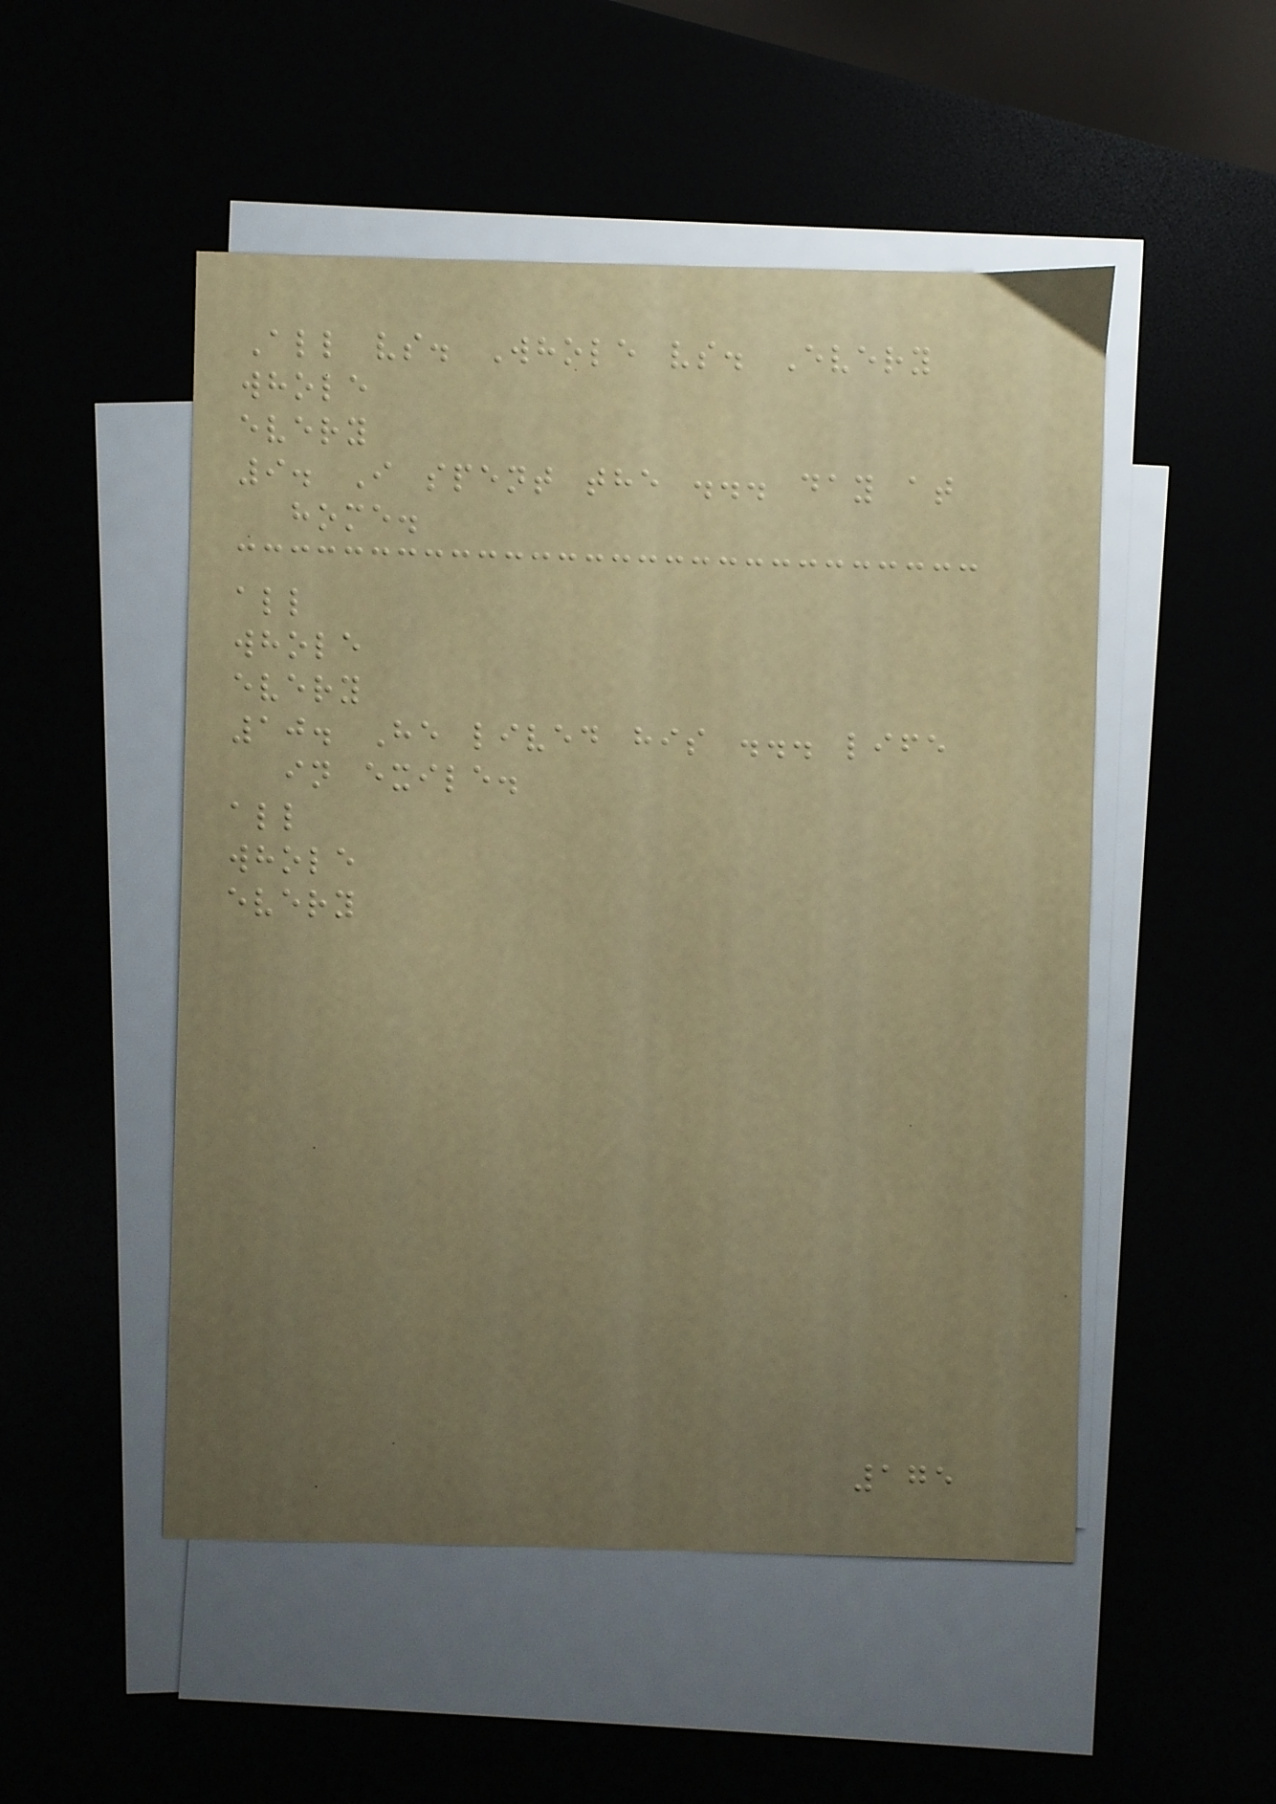All vs. Whole vs. Every
whole
every
9. I spent the ... day at
home.
all
whole
every
10. He lived his ... life
in exile.
all
whole
every
175
